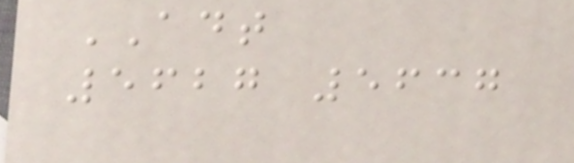ADT
5627 5637
